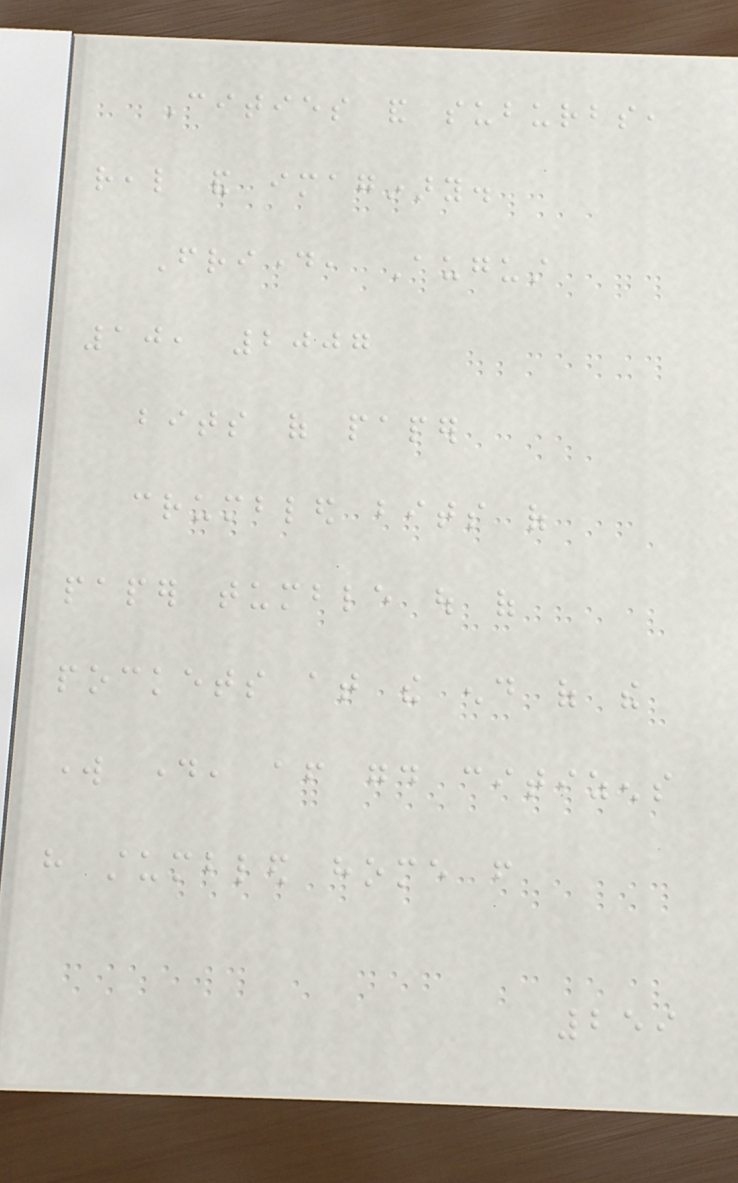Cities and suburbs,
real and imaginary.
Friday, August
10, 2007
bits of paper
crumbled bits of
paper tumble out of
pockets at the end of the
work day, after good citizens
have stumbled home from
259
